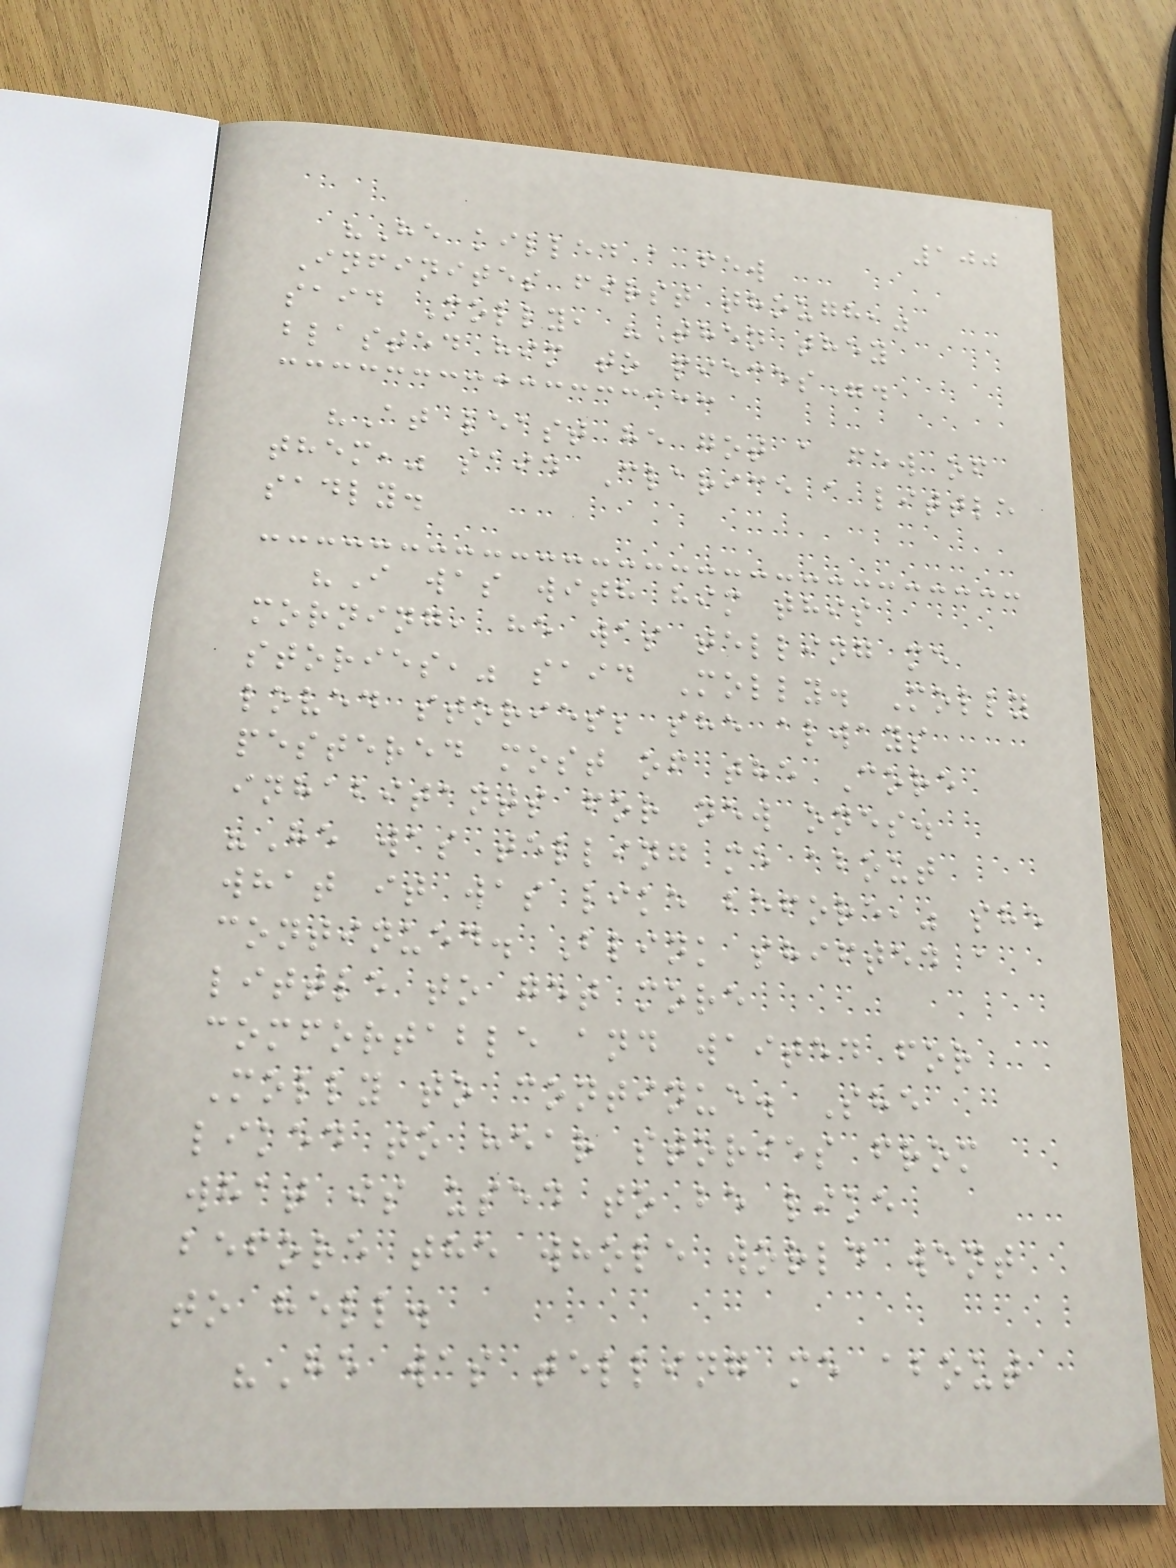100
"He killed a few
Infinites first though,"
said Molly, "Then they
blasted him to pieces".
"At least he got a few of
them," said Clarice a little
sadly.
"I was with him this
morning, he was telling me
stories," said Molly. Molly
loved stories; she always
pestered most of the Core
inhabitants for new ones.
"He was telling me about
what it was like before," she
continued. Blink shifted a
little to get more
comfortable and waited for
Molly to continue. She
liked to hear stories from
what is used to be like
before the whole world went
to hell.
"He was telling me about
